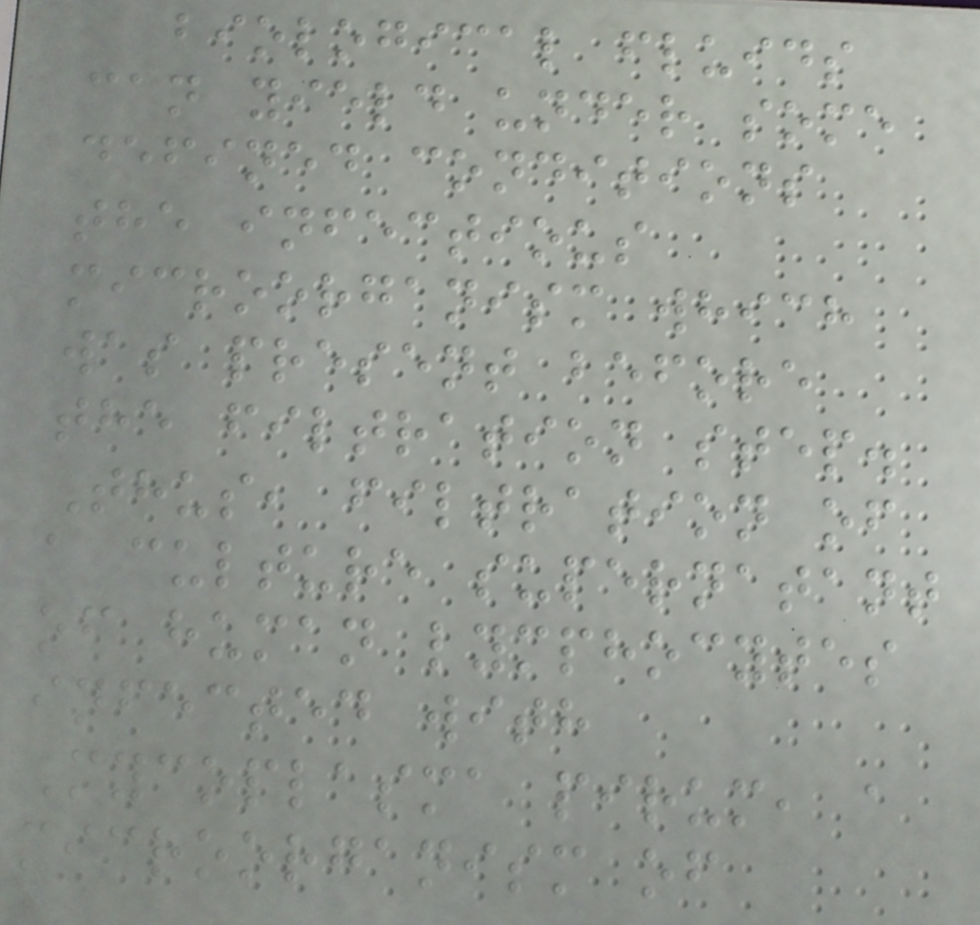biological fluids
can yield under some
defined conditions
the infectious
microorganism which
was present before
the filtration step.
Thus, filtration of
a culture supernatant
of human lymphocytes
infected with
Mycoplasma pirum, a
microorganism of
